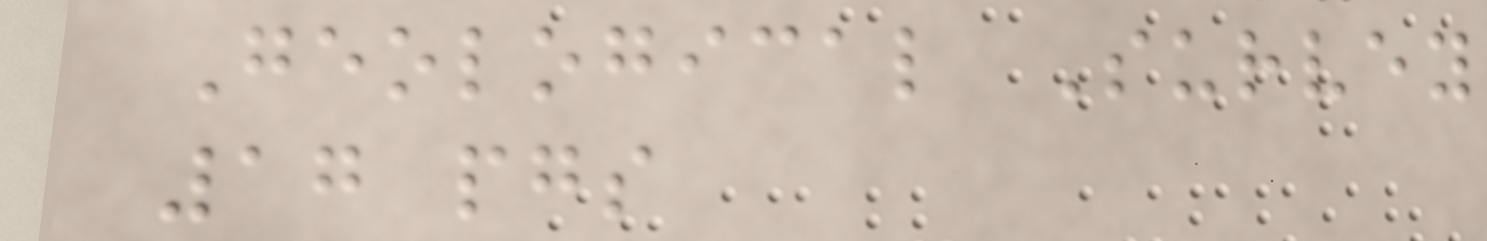Geological Survey
17 pgs
